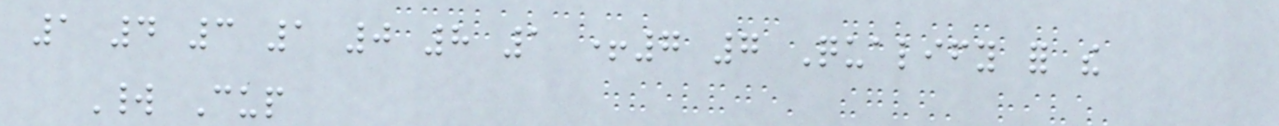1 4 3 1 0 8 1 +7 7 Qualify for the
World Cup
